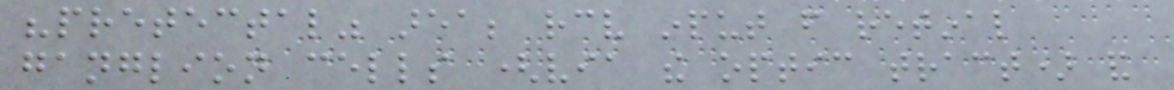"pretectal" area; receive input from retinal
ganglion cells (via the optic tract) and
